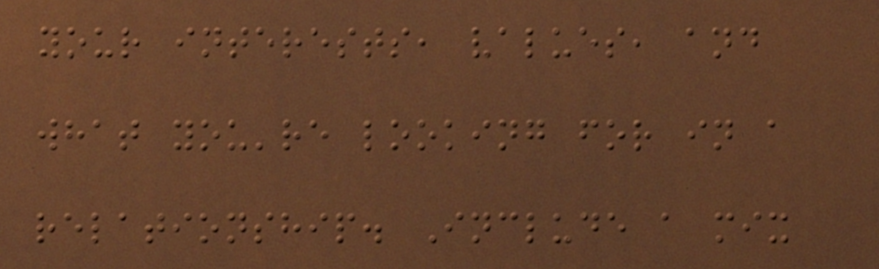your interests, values, and
what you're looking for in a
relationship. Include a mix
